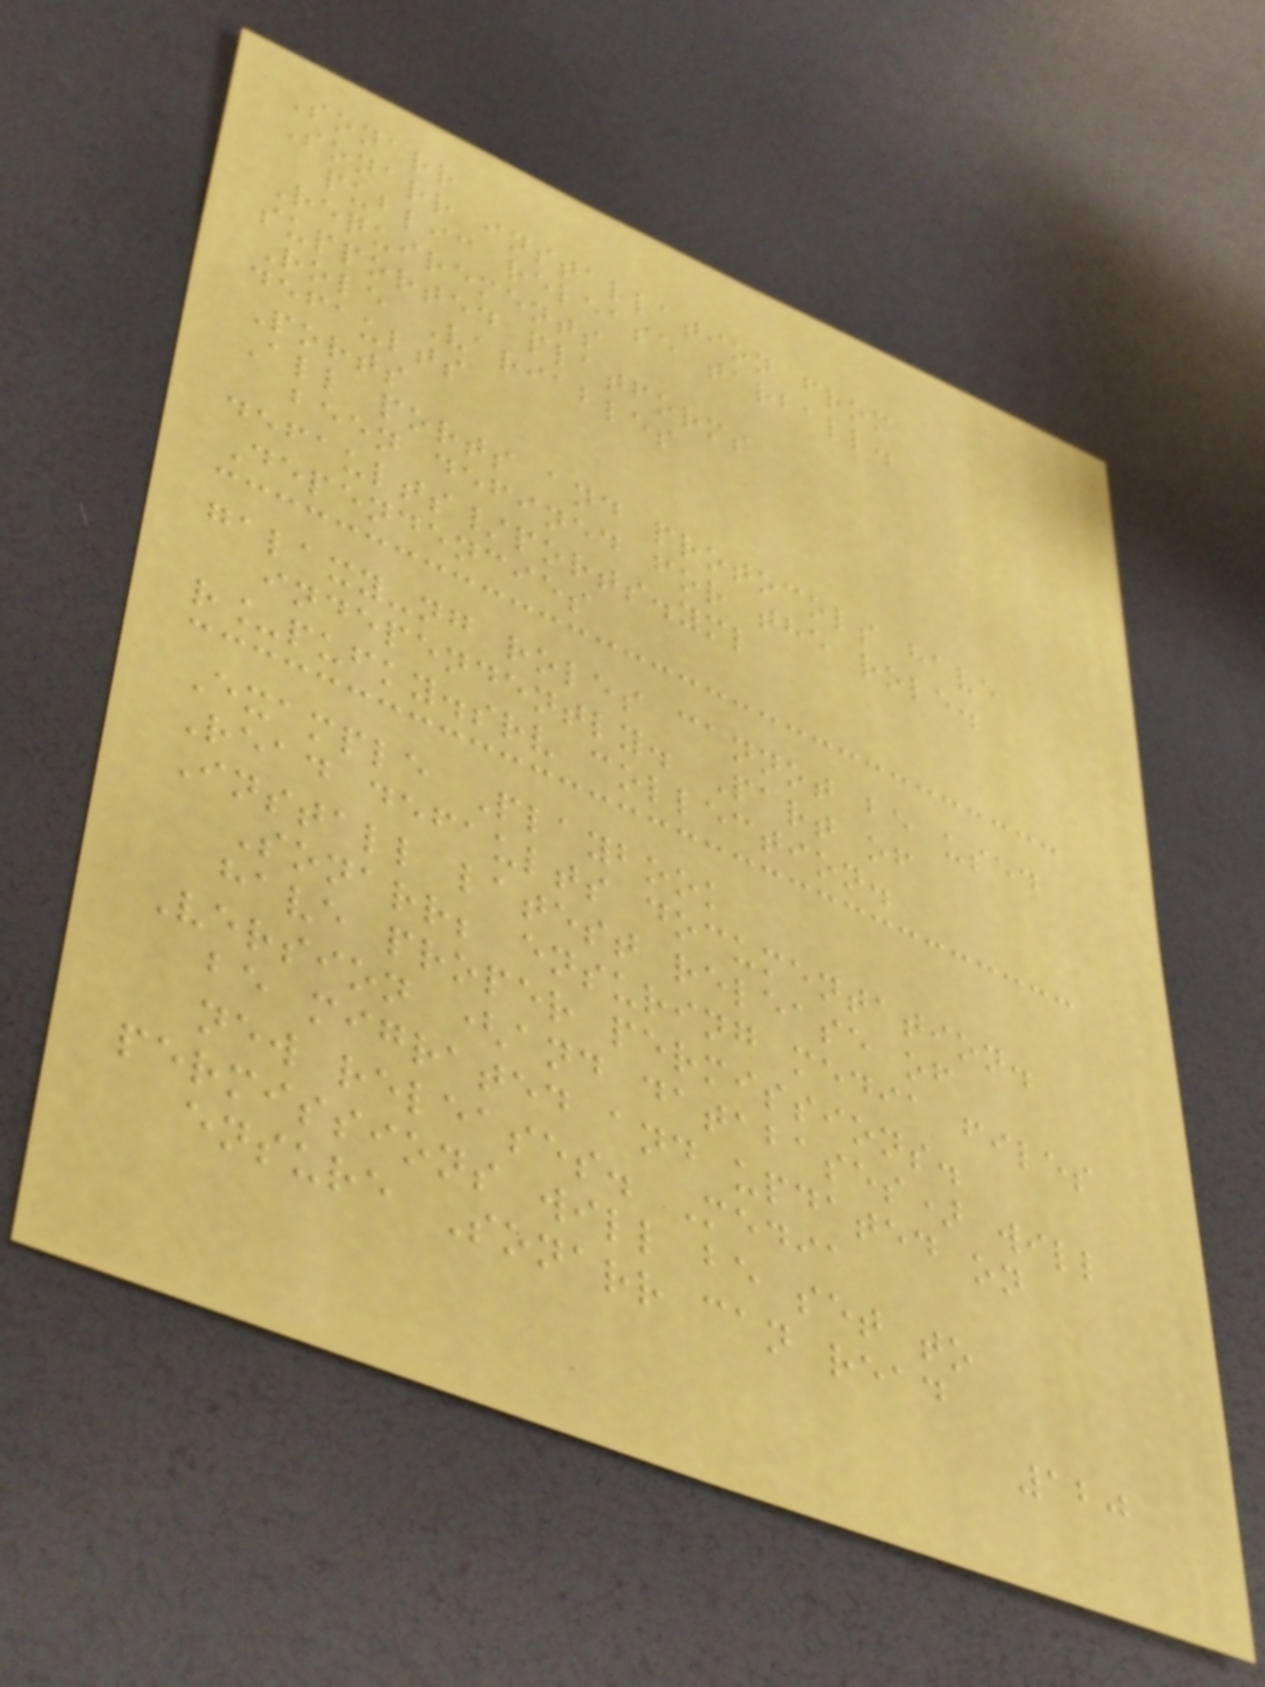Sonarr
Sonarr installation from
public release tarball.
Requirements
supported platforms
Role Variables
defaults
Ports
All ports and protocols have
been defined for the role.
defaults/ports.yml
Dependencies
galaxy-ng roles cannot be used
independently. Part of
r_pufky.srv collection.
Example Playbook
Read defaults documentation.
Install latest release of
Sonarr; ensuring media files
have proper permissions.
Version (and databases) will
be migrated and updated on
new releases. Media
permissions will be set to
ensure Sonarr can read
120
